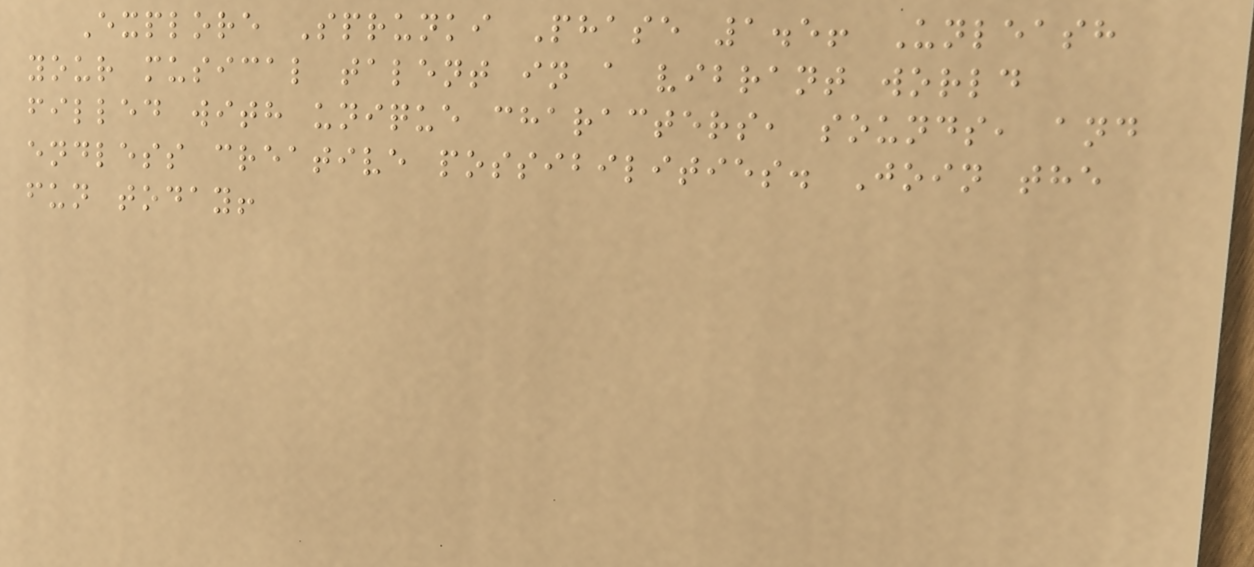Explore Sprunki Phase 1.5! Unleash
your musical talent in a vibrant world
filled with unique characters, sounds, and
endless creative possibilities. Join the
fun today!
